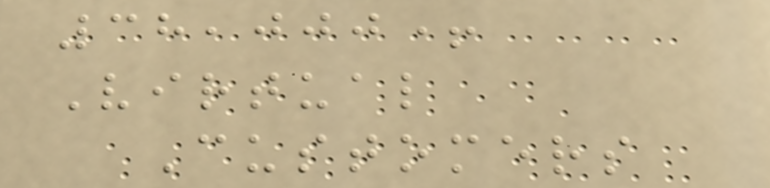38,000+
Virtual
Customers
